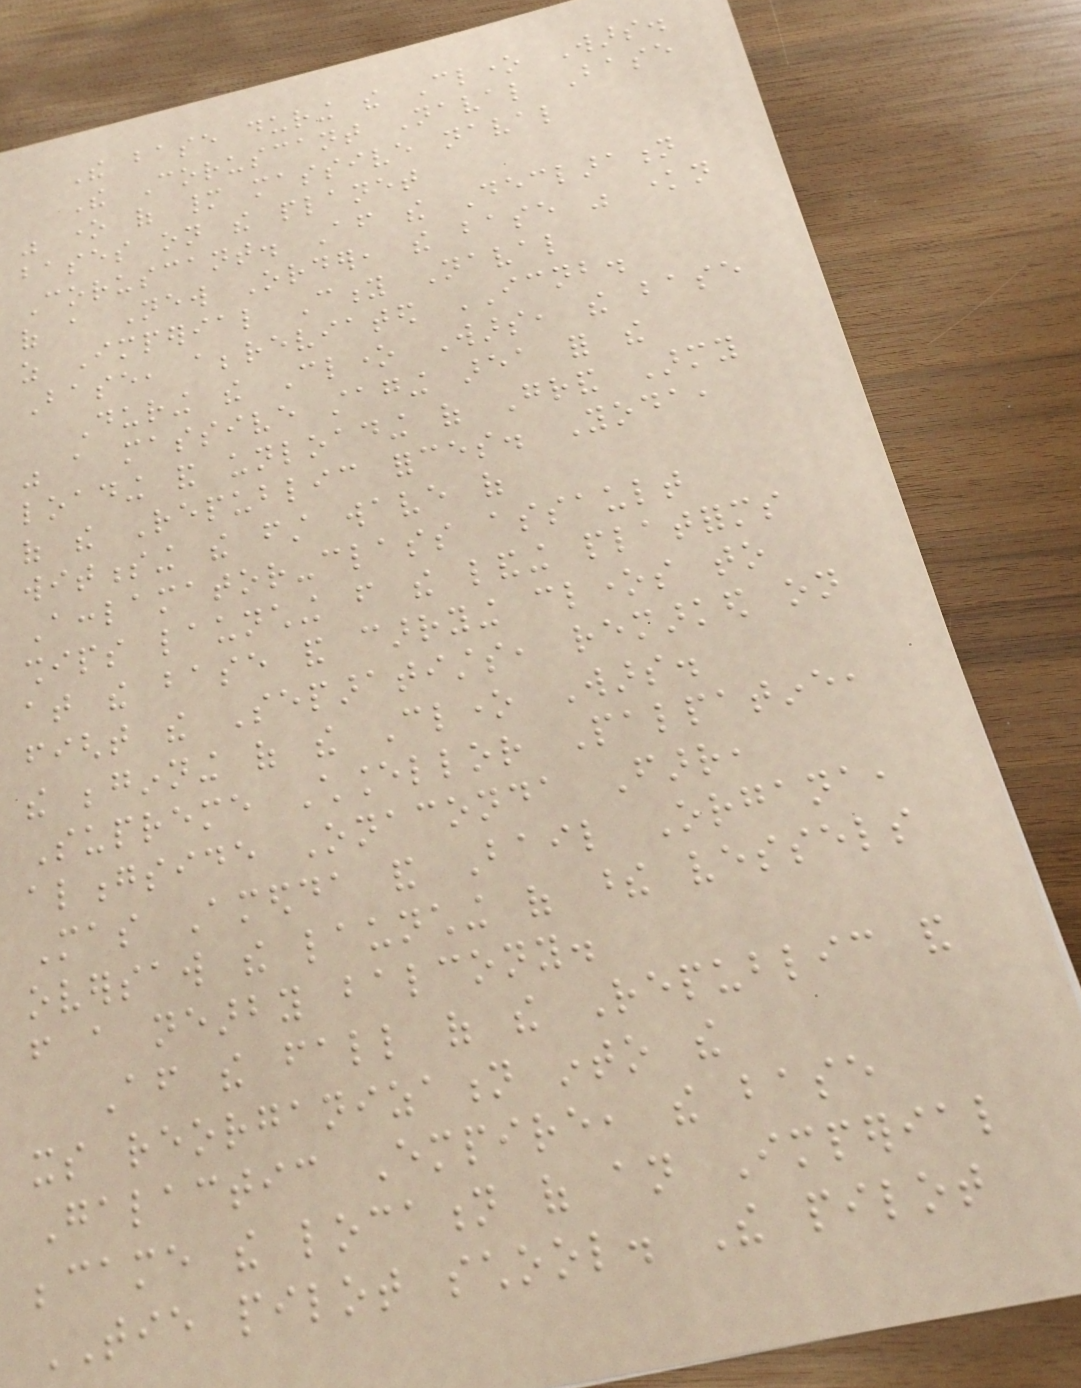The base during the Clone Wars.
The Coruscant Naval Base
was one of many massive naval
bases on the planet
Coruscant. After the Declaration
of a New Order, the base was known
as Imperial City Naval
Base, abbreviated ICNB.
During the Clone Wars, the base
was a massive staging area for the
loading and unloading of Grand Army
of the Republic forces. Yoda,
witnessing the first wave of
Acclamator-class assault
ships launching from the landing platforms
at the base and carrying clones to
fight the Separatists, remarked on
the beginning of the Clone Wars.
Supreme Chancellor Palpatine,
alongside Onaconda Farr,
Mas Amedda and Bail Organa,
oversaw the launching of these vessels
from a nearby balcony.
After the fall of the Republic and
its reorganization into the
Galactic Empire, the base
became the location of an Imperial
TIE pilot school. The pilot
